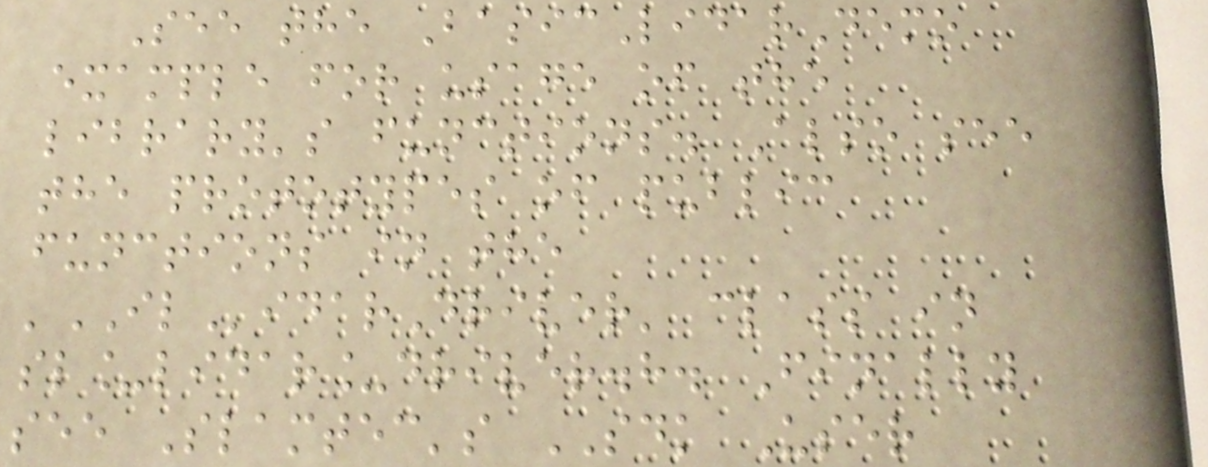See the BasicLidarDemo
example for usage of the
library's functions. Also see
the prototypes of public
functions in the
'ILidarDriver' class in
sl_lidar_driver.h. Finally
see Slamtec's SDK User
